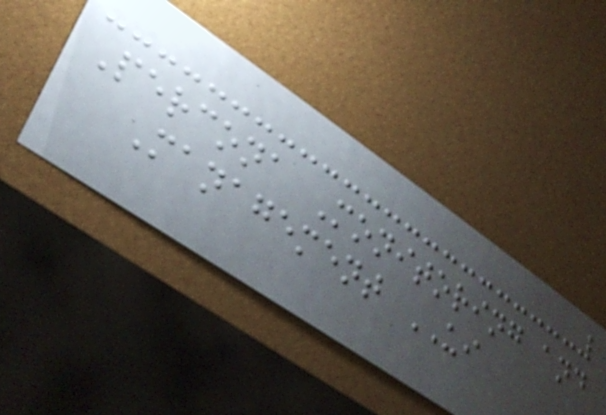Percona Monitoring and
Management UI
